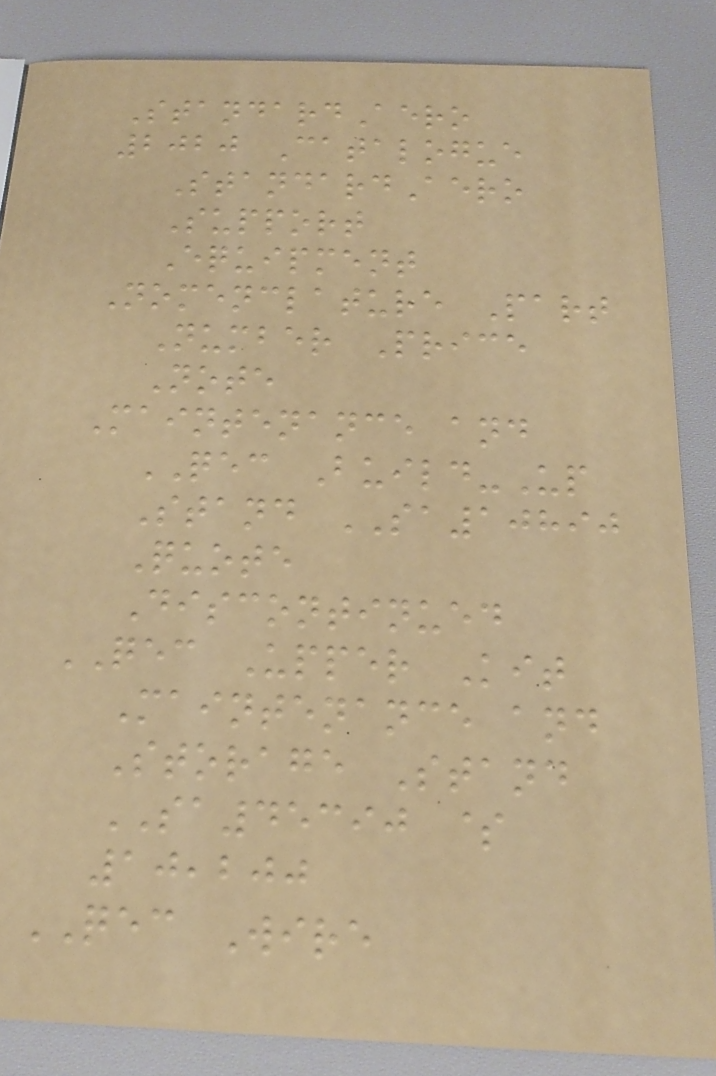StandardAero
2020 Catalogue
StandardAero
Support
Equipment
Nomenclature Part
Number Price
Note
Maintenance and
QEC Build-Up
Stand SA10890
Quote
Discontinued
QEC Upper Kit
Maintenance and
Storage Stand
SA45390 $
10,200
QEC Wire
